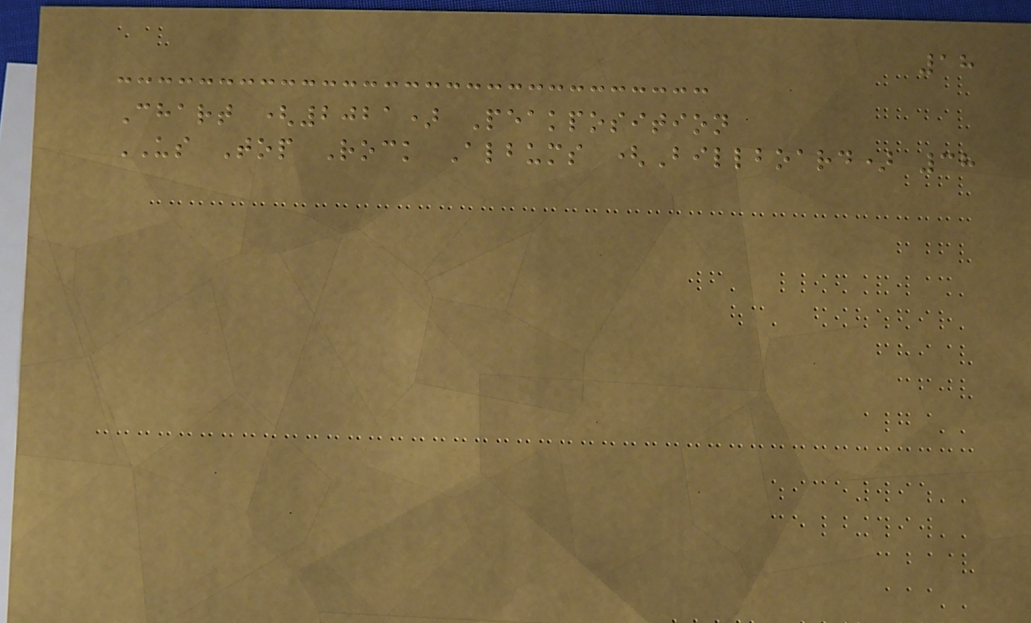18
Chart (2021) Peakposition
US Top Rock Albums (Billboard) 38
